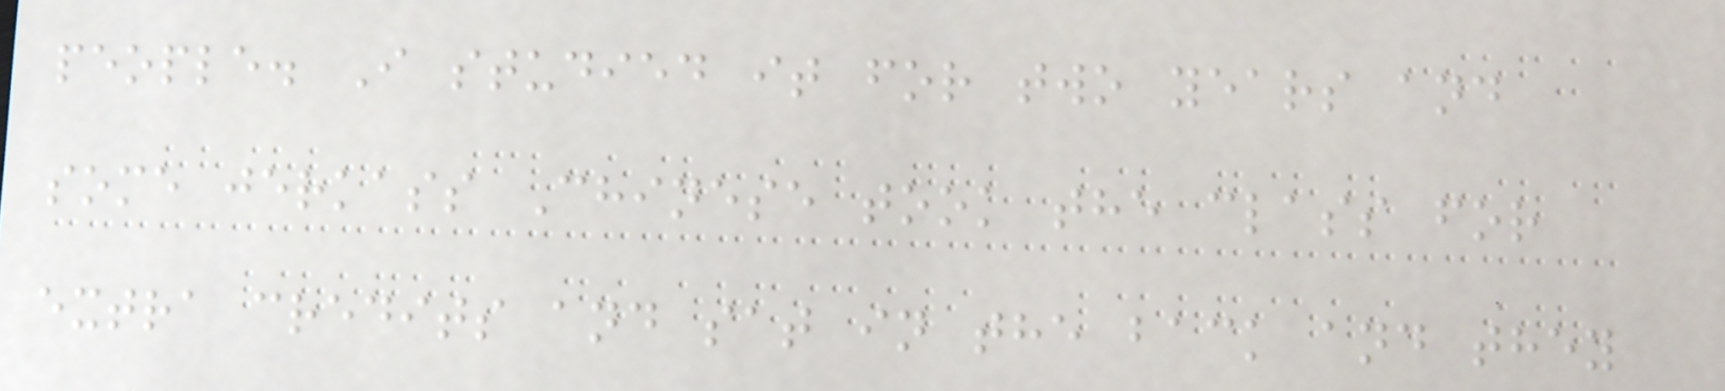people. I studied it for two years and
some jerkass Chinese took the class for
extra credits and sat in the back and they
